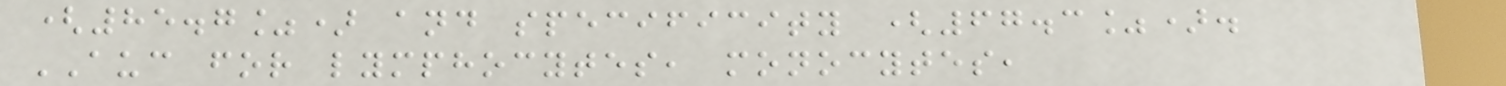(85.7%) and specificity (67.3%).
AUC for lymphocytes, monocytes,
